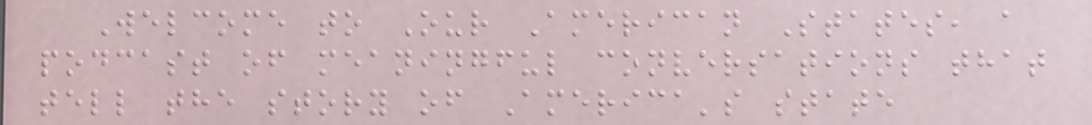Welcome to Our American States, a
podcast of meaningful conversations that
tell the story of America's state
